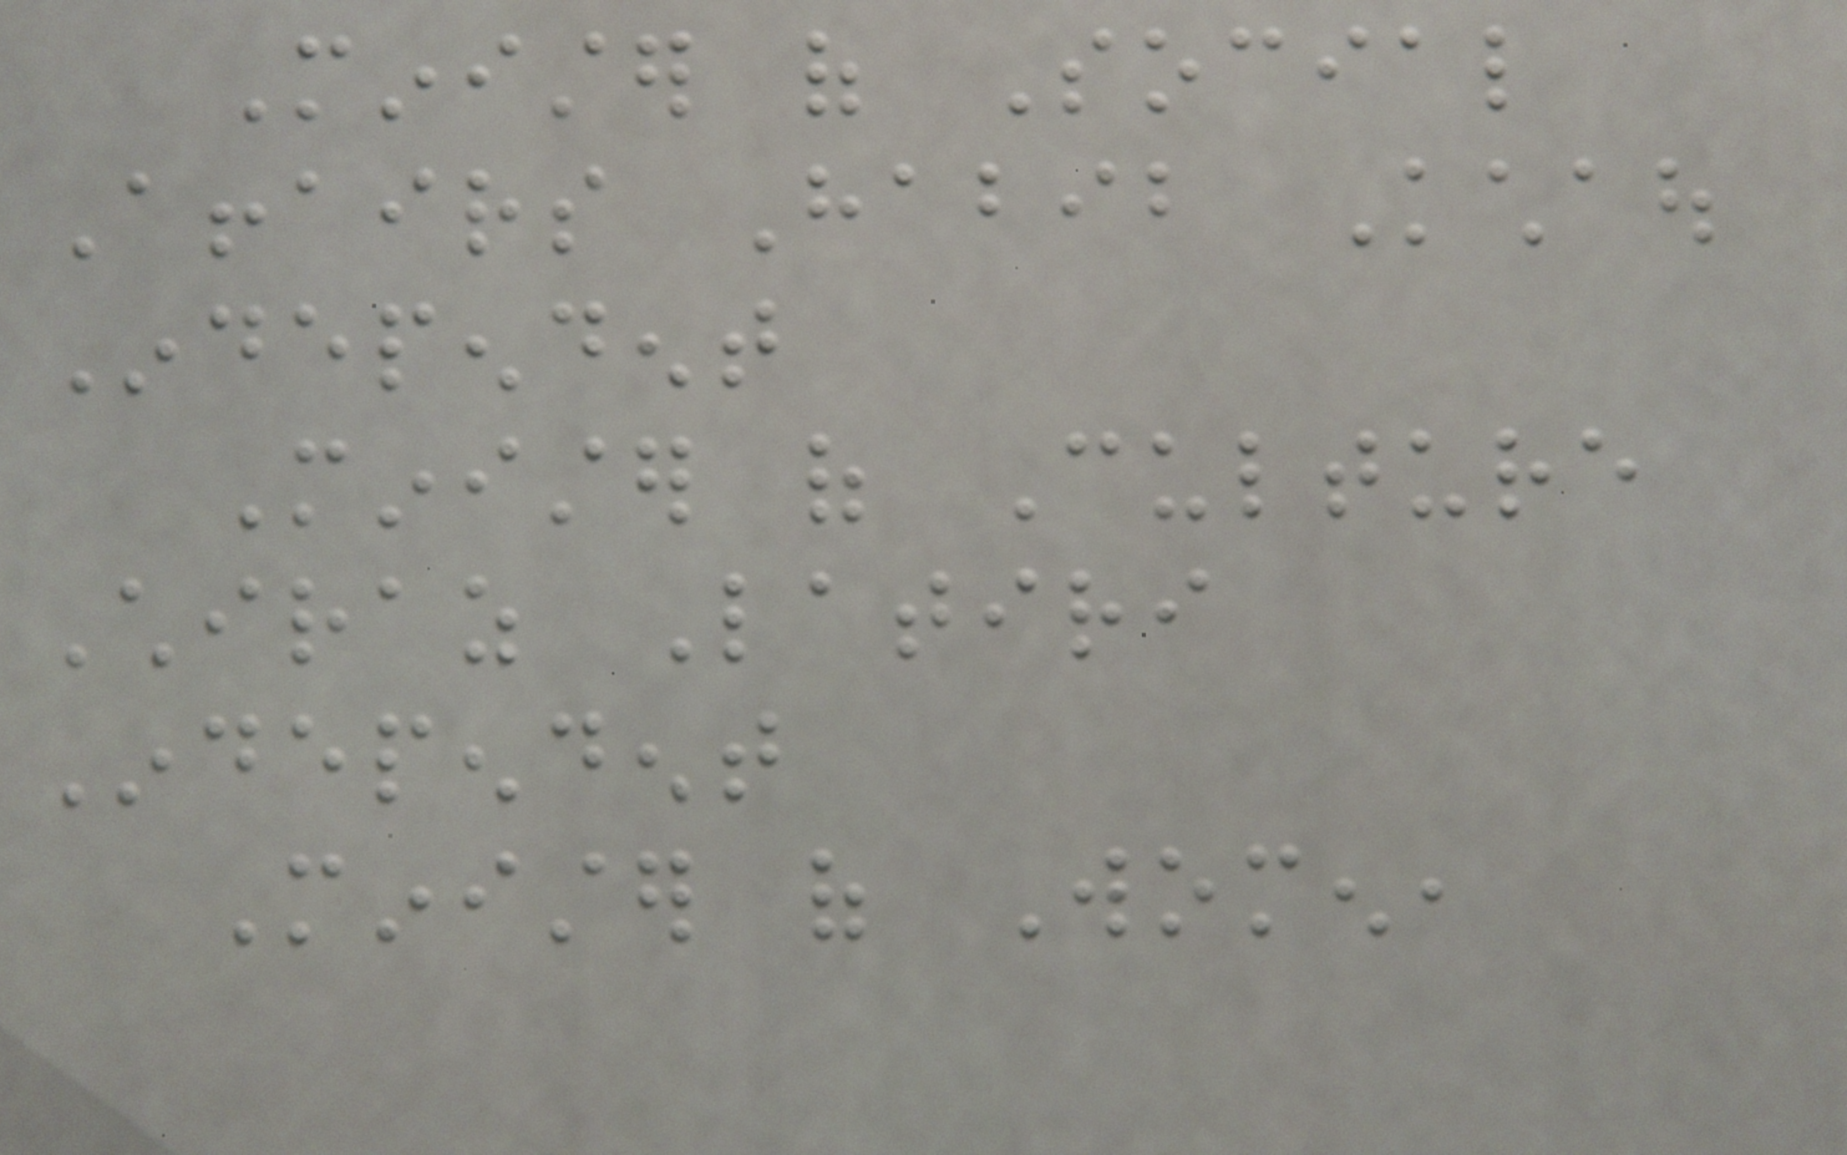Minister of Social
Affairs Habib Kchaou
Independent
Minister of Culture
Chiraz Latiri
Independent
Minister of Women,
